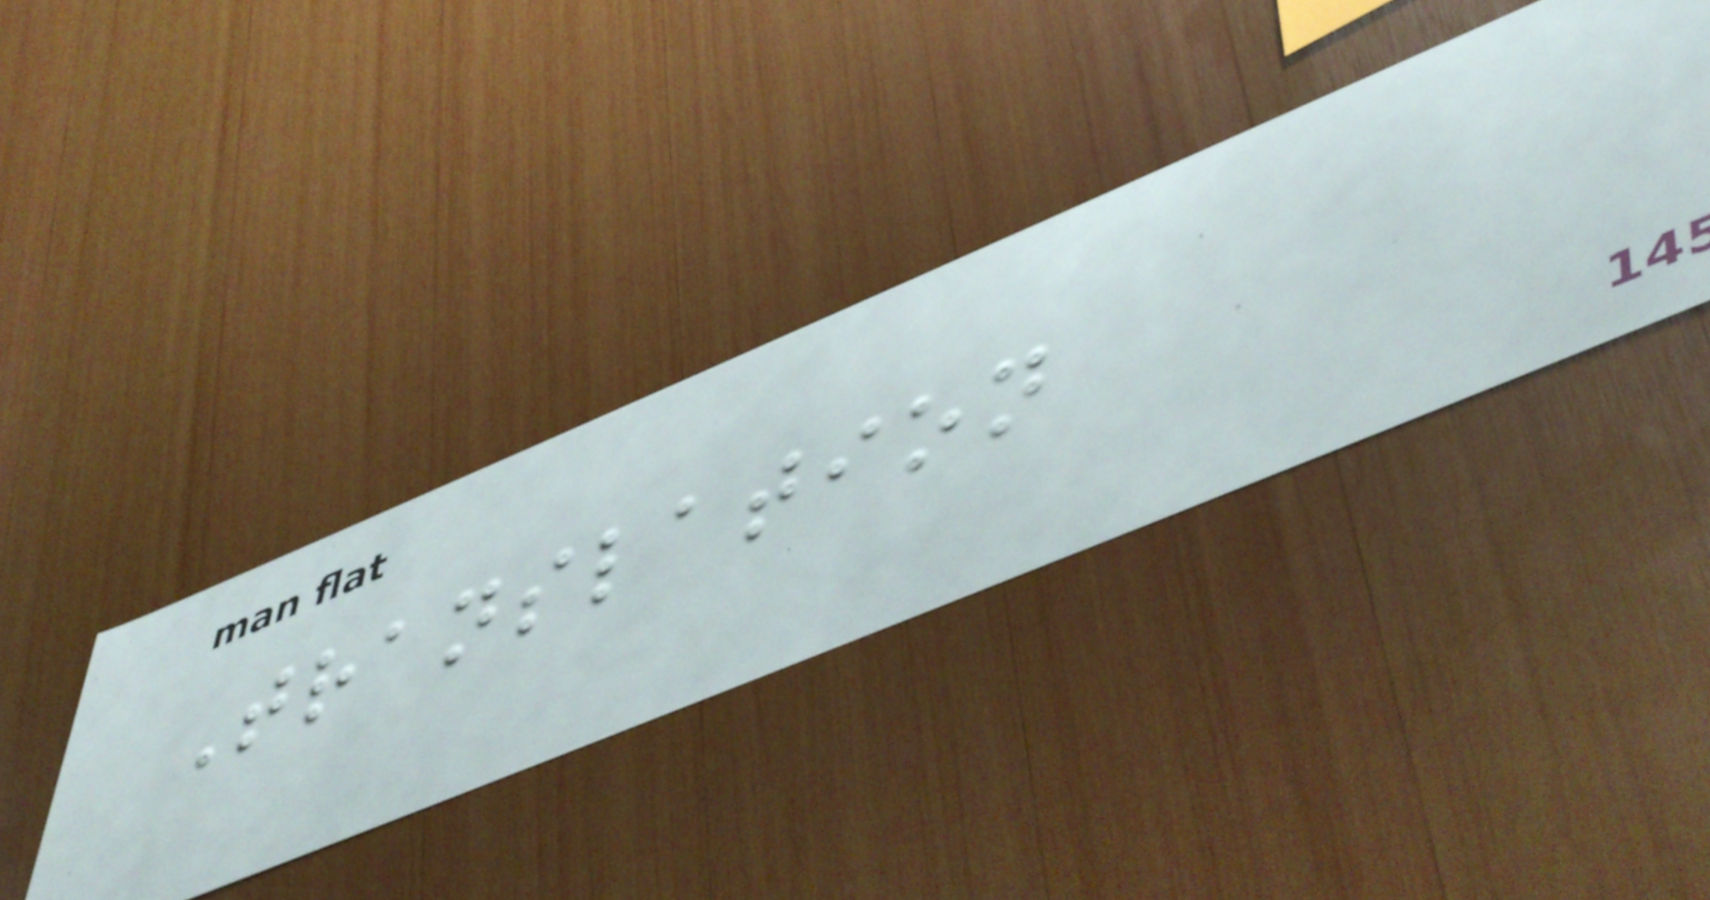Translation
